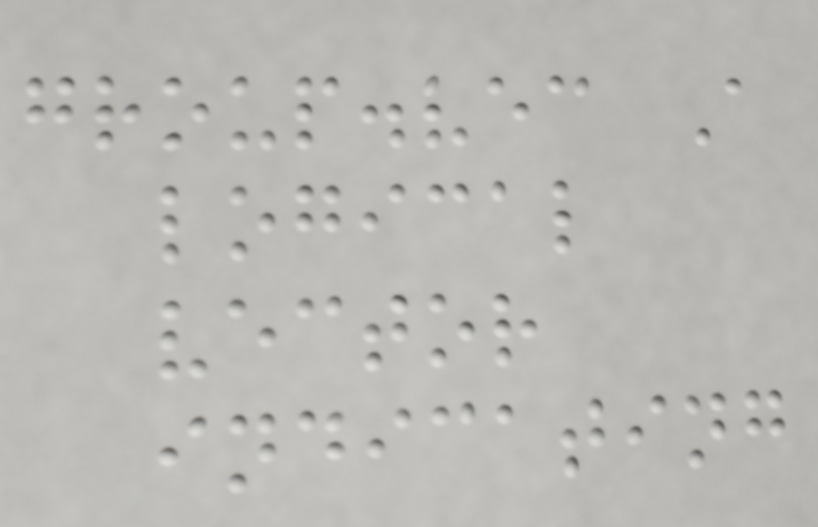group.vec A
logical
vector
indicating
